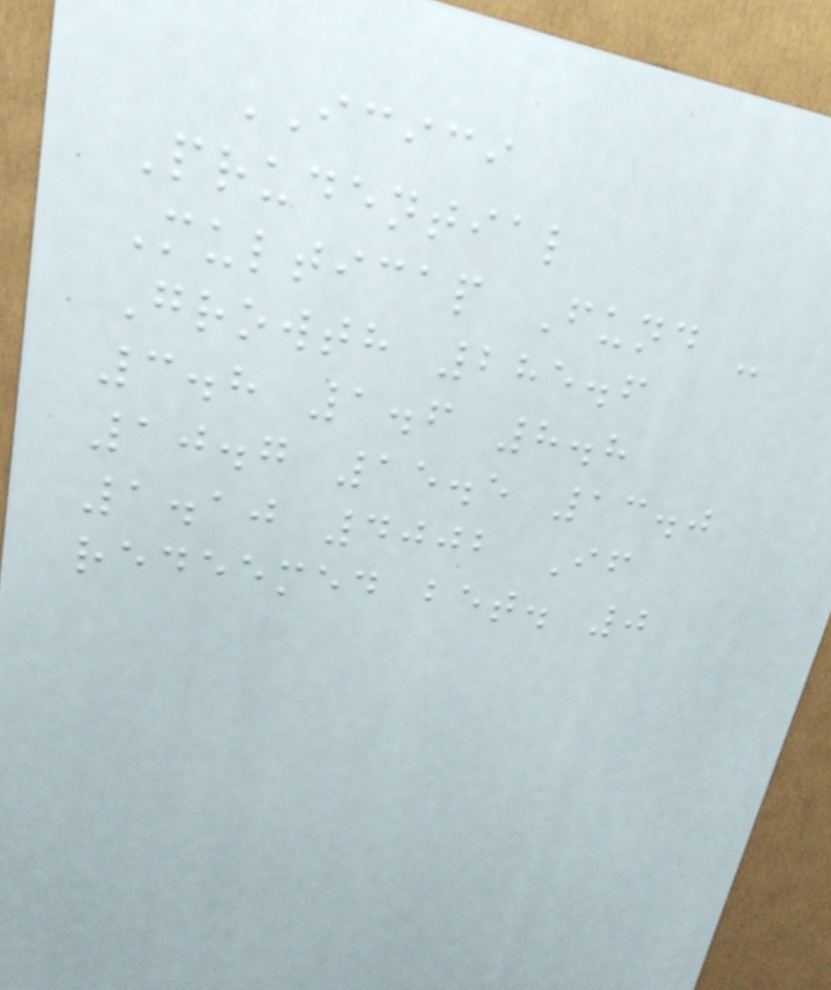ICICI
Prudential
Multicap Fund -
Growth 285.6
3.8 1.6 8.8
10.7 15.5 13.0
1.10 4002 If
redeemed bet. 0
